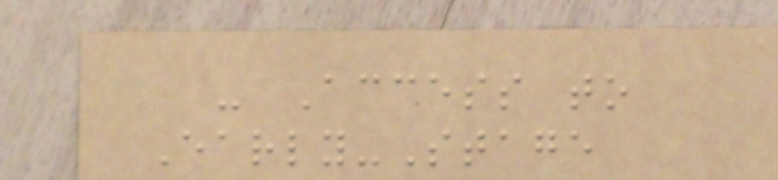- Access to
Early-Stage
